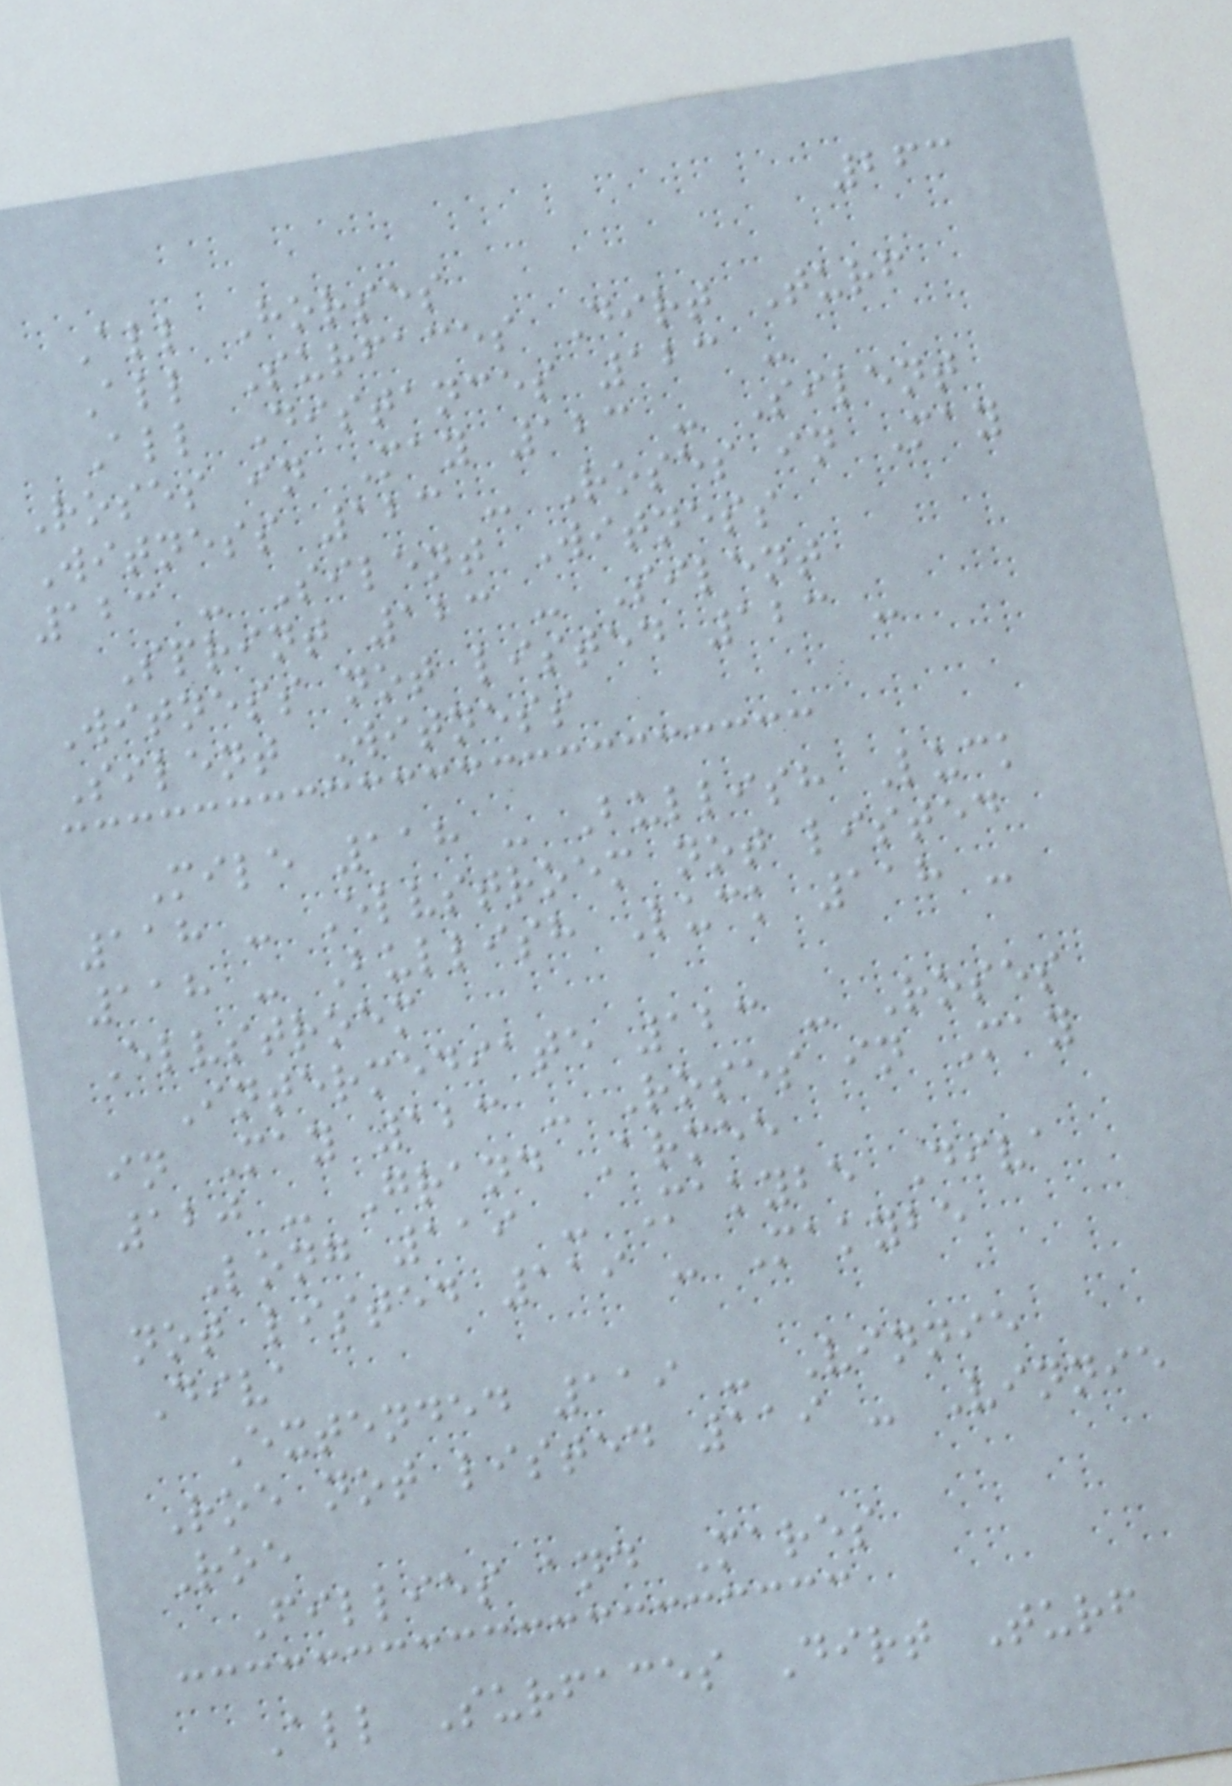263
All Horses
All Surfaces Dirt Turf
All Distances 123 -
Roses in May 123 - Silent
Witness 123 - Roses in May
123 - Silent Witness
Sprint 123 - Silent
Witness not listed 123 -
Silent Witness
Mile 118 - Bullish Luck
118 - Elvstroem not listed
118 - Bullish Luck 118 -
Elvstroem
Intermediate 123 - Roses
in May 123 - Roses in May
120 - Grand Armee
Long 119 - Makybe Diva
not listed 119 - Makybe
Diva
Extended 119 - Vinnie
Roe not listed 119 - Vinnie
Roe
Fillies and Mares
All Surfaces Dirt Turf
